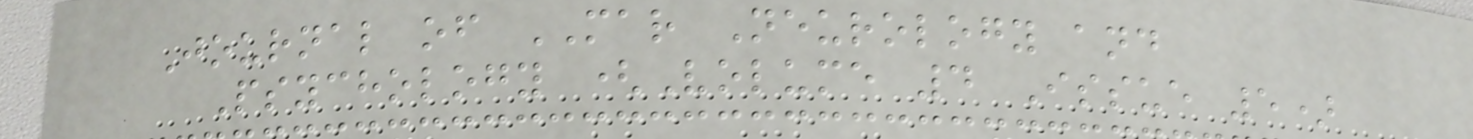Journal of MAR Neurology and
Psychology (Volume 4 Issue 5)
